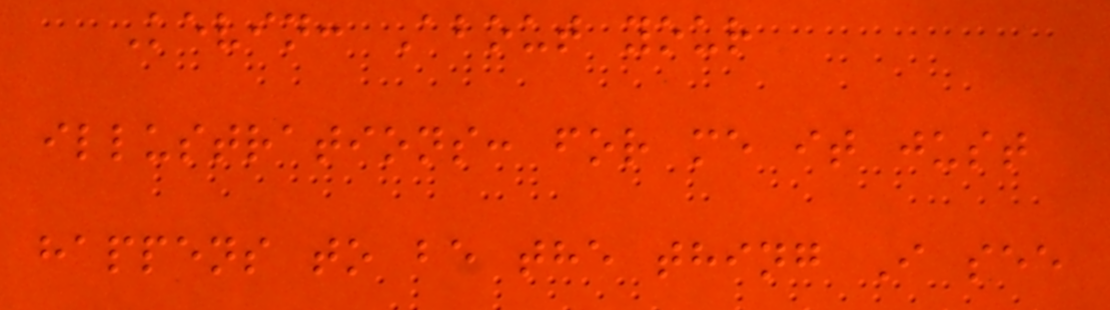Kevin: About your
illustrations: for me it just
happens to be the thing I see
